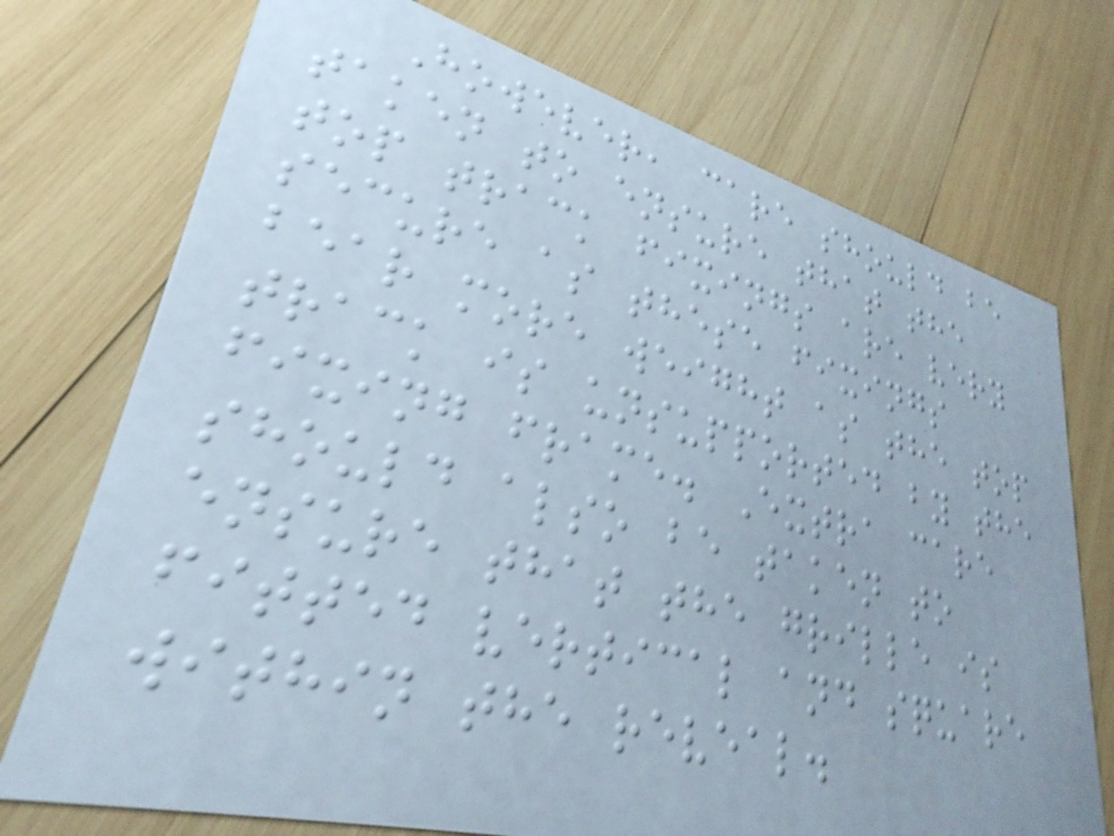However, care should be
taken to ensure that the
top track fixings are very
secure as these fixings
bear more weight as the top
track is unsupported by the
fixing frame. Extra care
should also be taken to
ensure that the grille is
fitted vertical and square
within the reveal.
